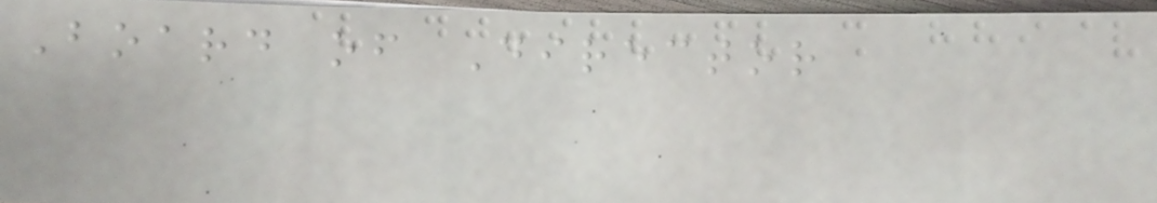Board of Director
